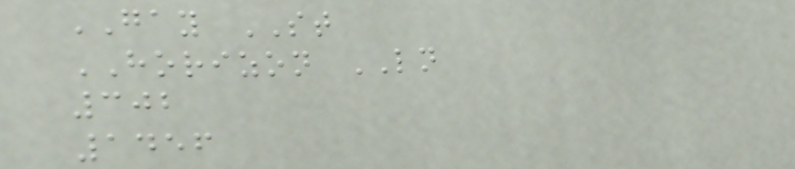GAY ST
HORIZON LN
302
1456
